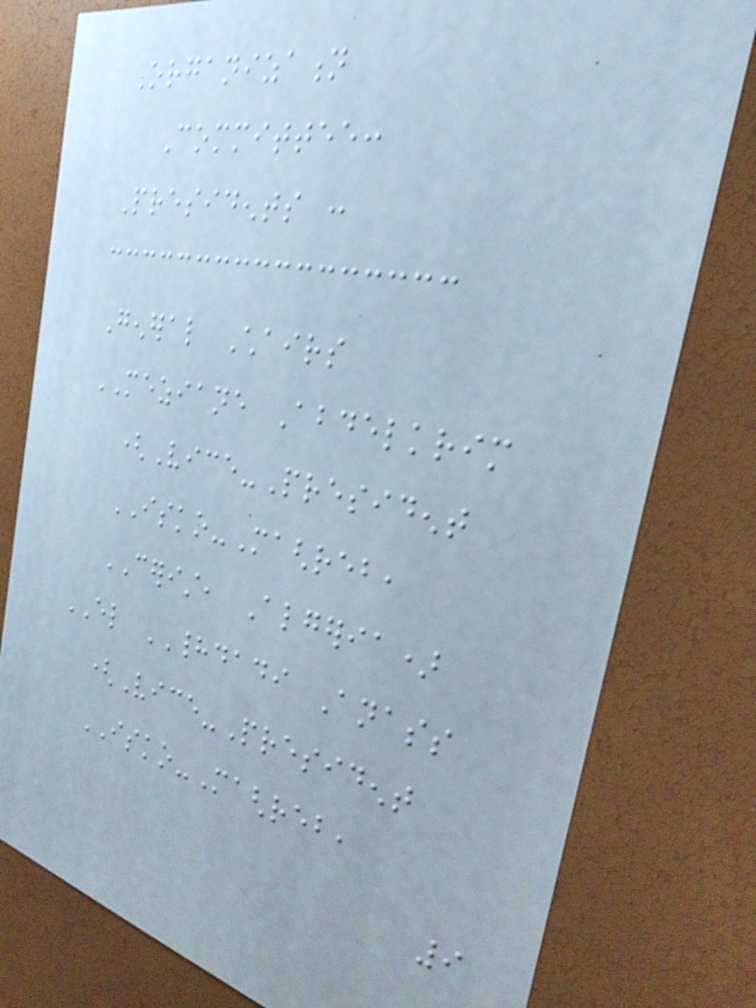Organization
Committee:
Presidents :
General Chairs
MEZIANE Abdelkrim
(Vice-President
ISKO-Maghreb,
CERIST, Algeria)
EL HADDADI Anass
(Vice-President
ISKO-Maghreb,
9
